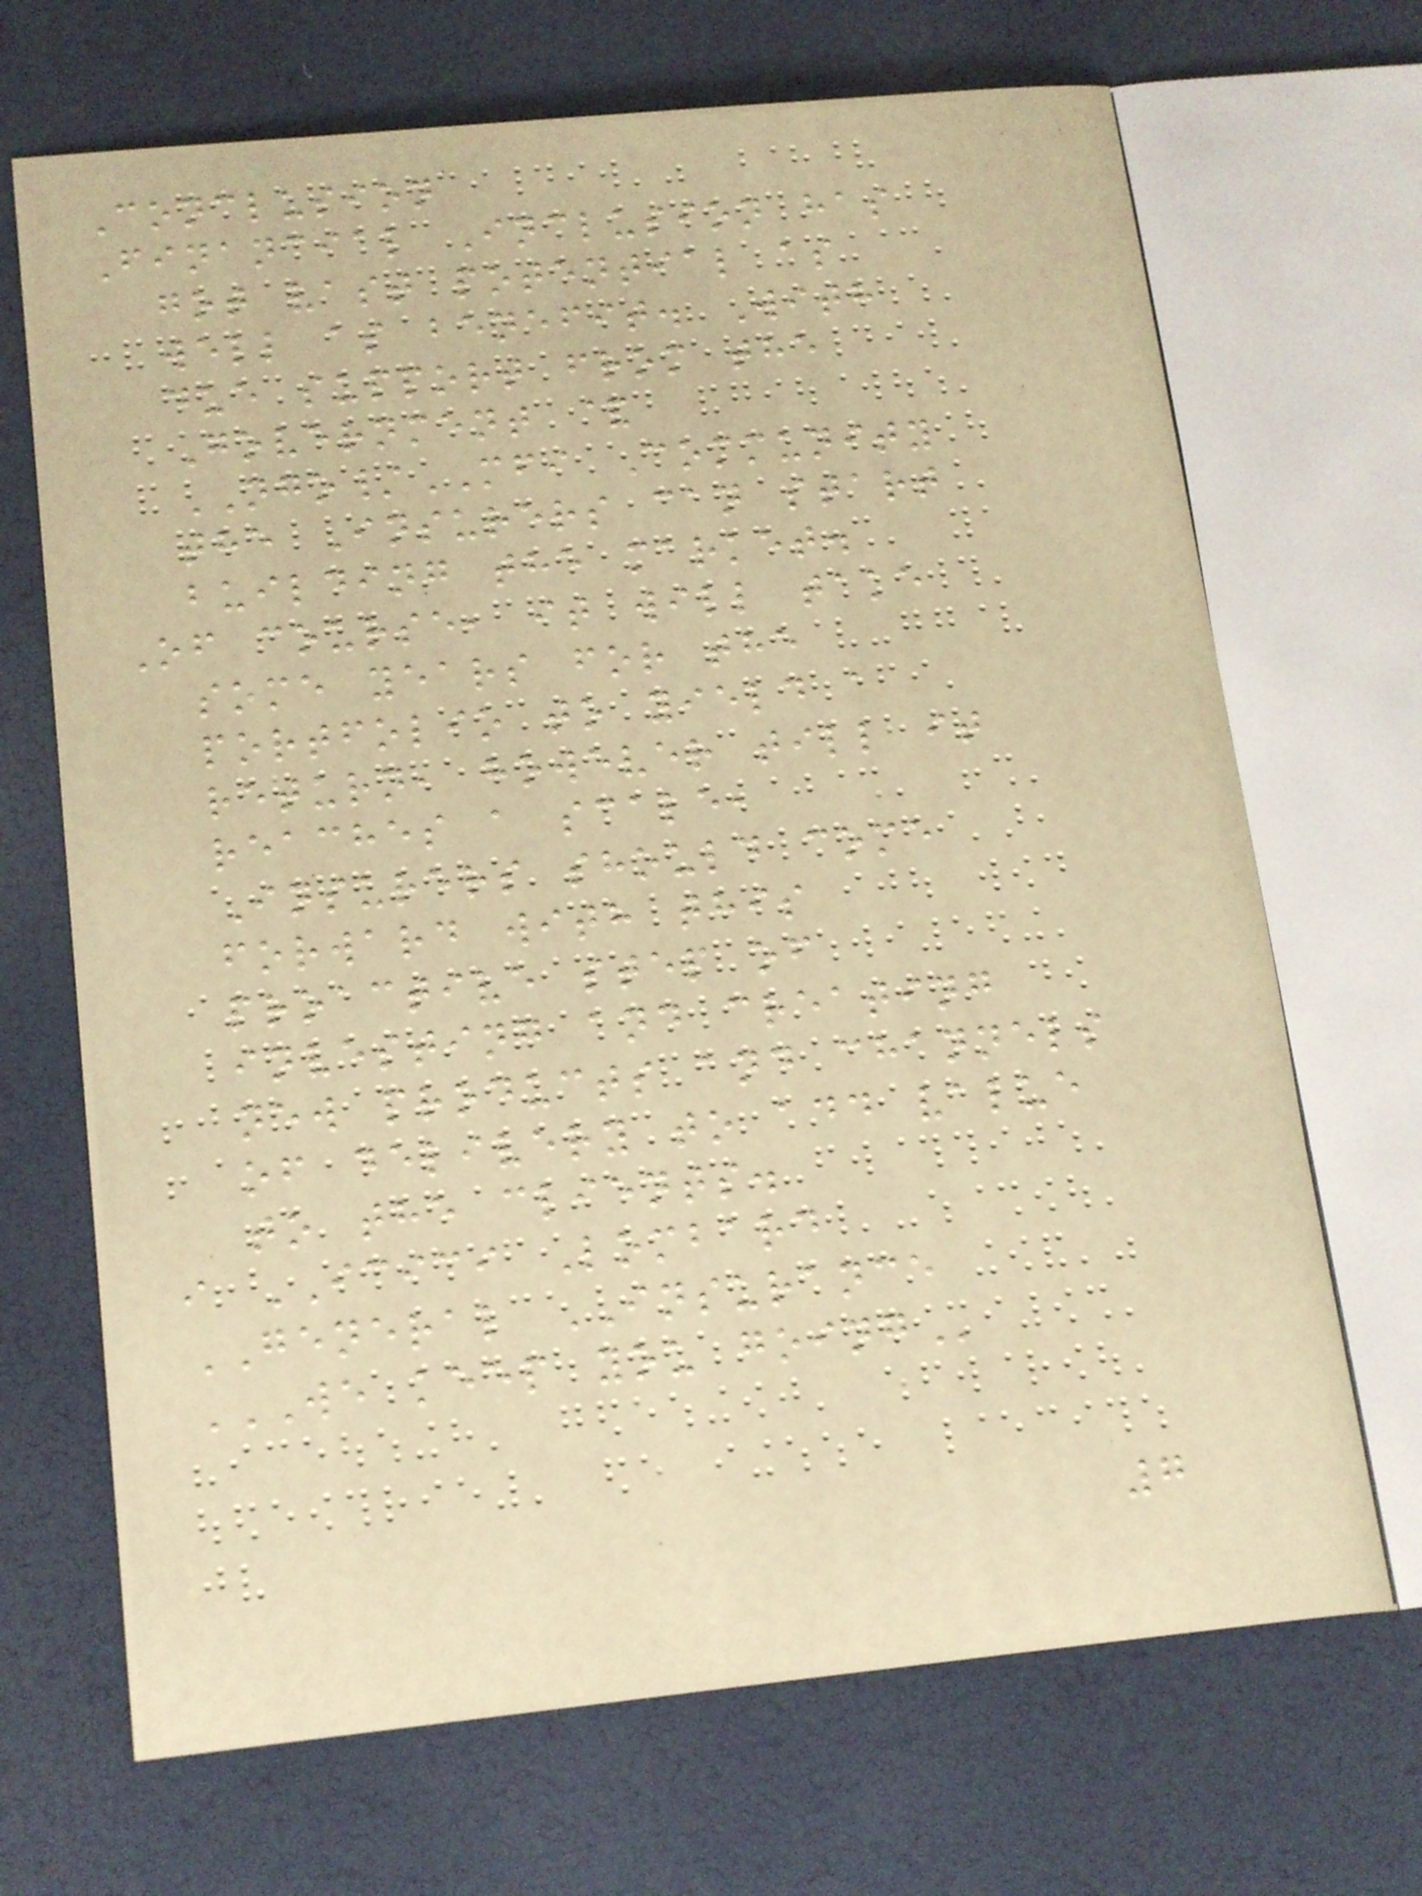Conclusion
Financial Inclusion has
got vast potential as
well as benefit. With
due support from the
Government &
NGO/MFI Community
the Insurers can start
building the market.
Of course, it will take
some years for the
portfolio to yield a
return, however till it
reaches a scale,
Insurers should come
forward with this
proactive step of
investing and creating
new products and channels
of delivery to add value
to the clients.
i ICICI Lombard
GENERAL INSURANCE
WE KEEP YOU GOING
7
